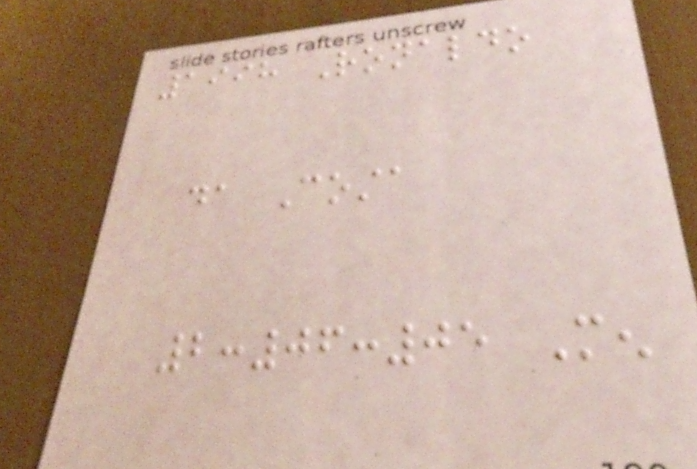1998 Ronaldo
da Costa
2:06:05 Men
